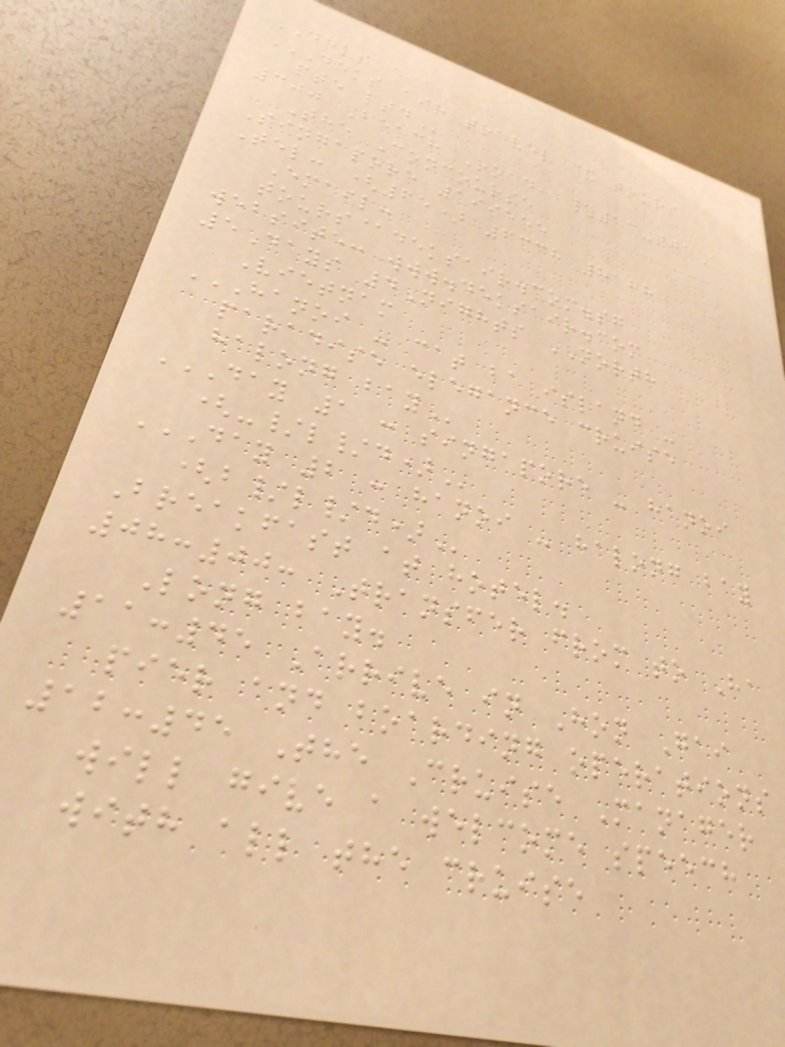DEKS
DEKS AIR TRAVEL & TOURS
PTE LTD
300 Beach Road, #13-05A
The Concourse
Singapore 199555
Tel: (65) 6338 8188
Email:
tours@deksair.com.sg
website: www.deksair.com
5Days 4Nights NORTH
Vietnam
HANOI - CAT BA ISLAND -
PARADISE ELEGANCE CRUISE
HALONG BAY
DAY 1 : SINGAPORE - HANOI
(-/L/D)
DAY 2 : HANOI - HALONG BAY
(B/L/D)
Breakfast at hotel.
08:00: Transfer from to Ha
Long bay.
11:45 Arrive in Hon Gai
pier and boarding operations
12:45 The Cruise Manager
will give a welcome speech
with all the cruise
